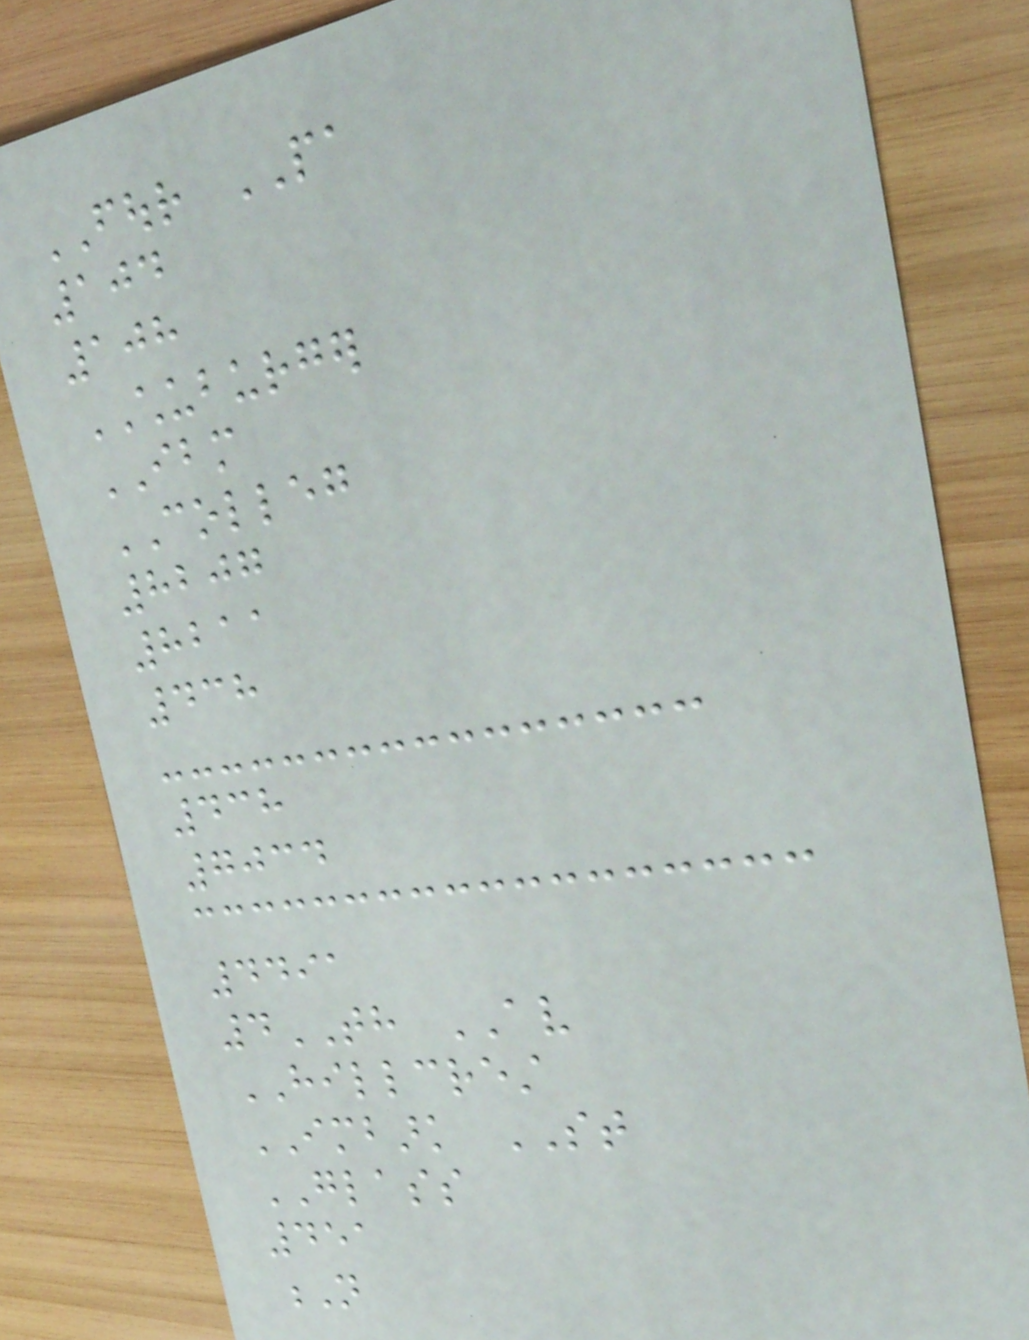FOUR PA
104
108
CHUBURGER
IBM
COLLEG
8207
8211
438
438
7034
4491
4TH AV
HILLCREST
IMBARK ST
GLASS
451
N
